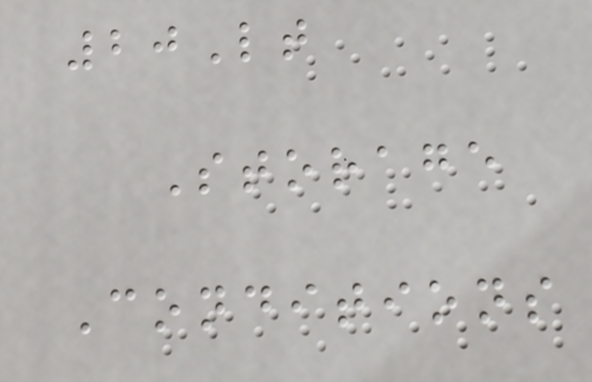20Lt
Storage
Conditions
